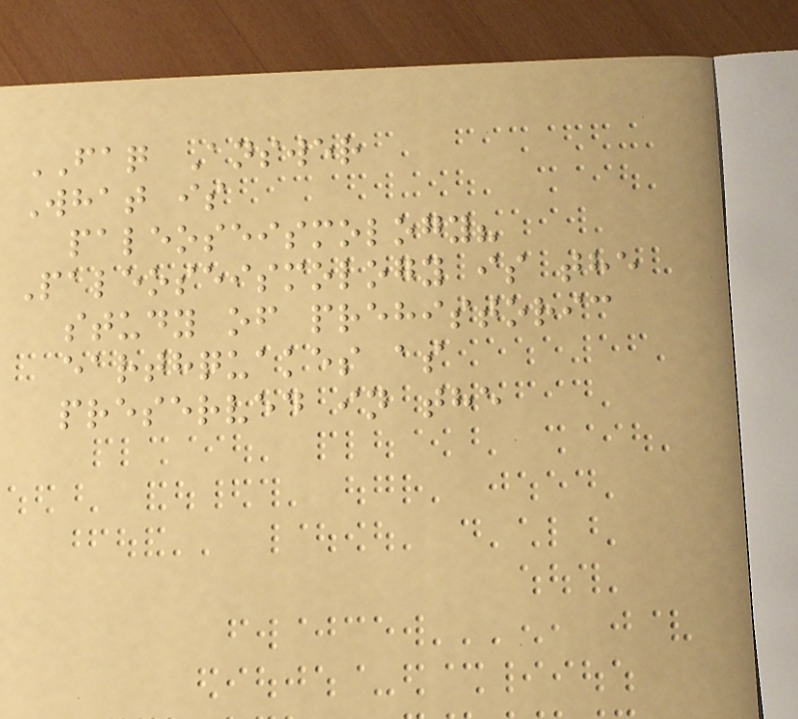FAQ Answer
What is
paleoseismology?
Paleoseismology is the
study of prehistoric
earthquakes as
preserved in the
